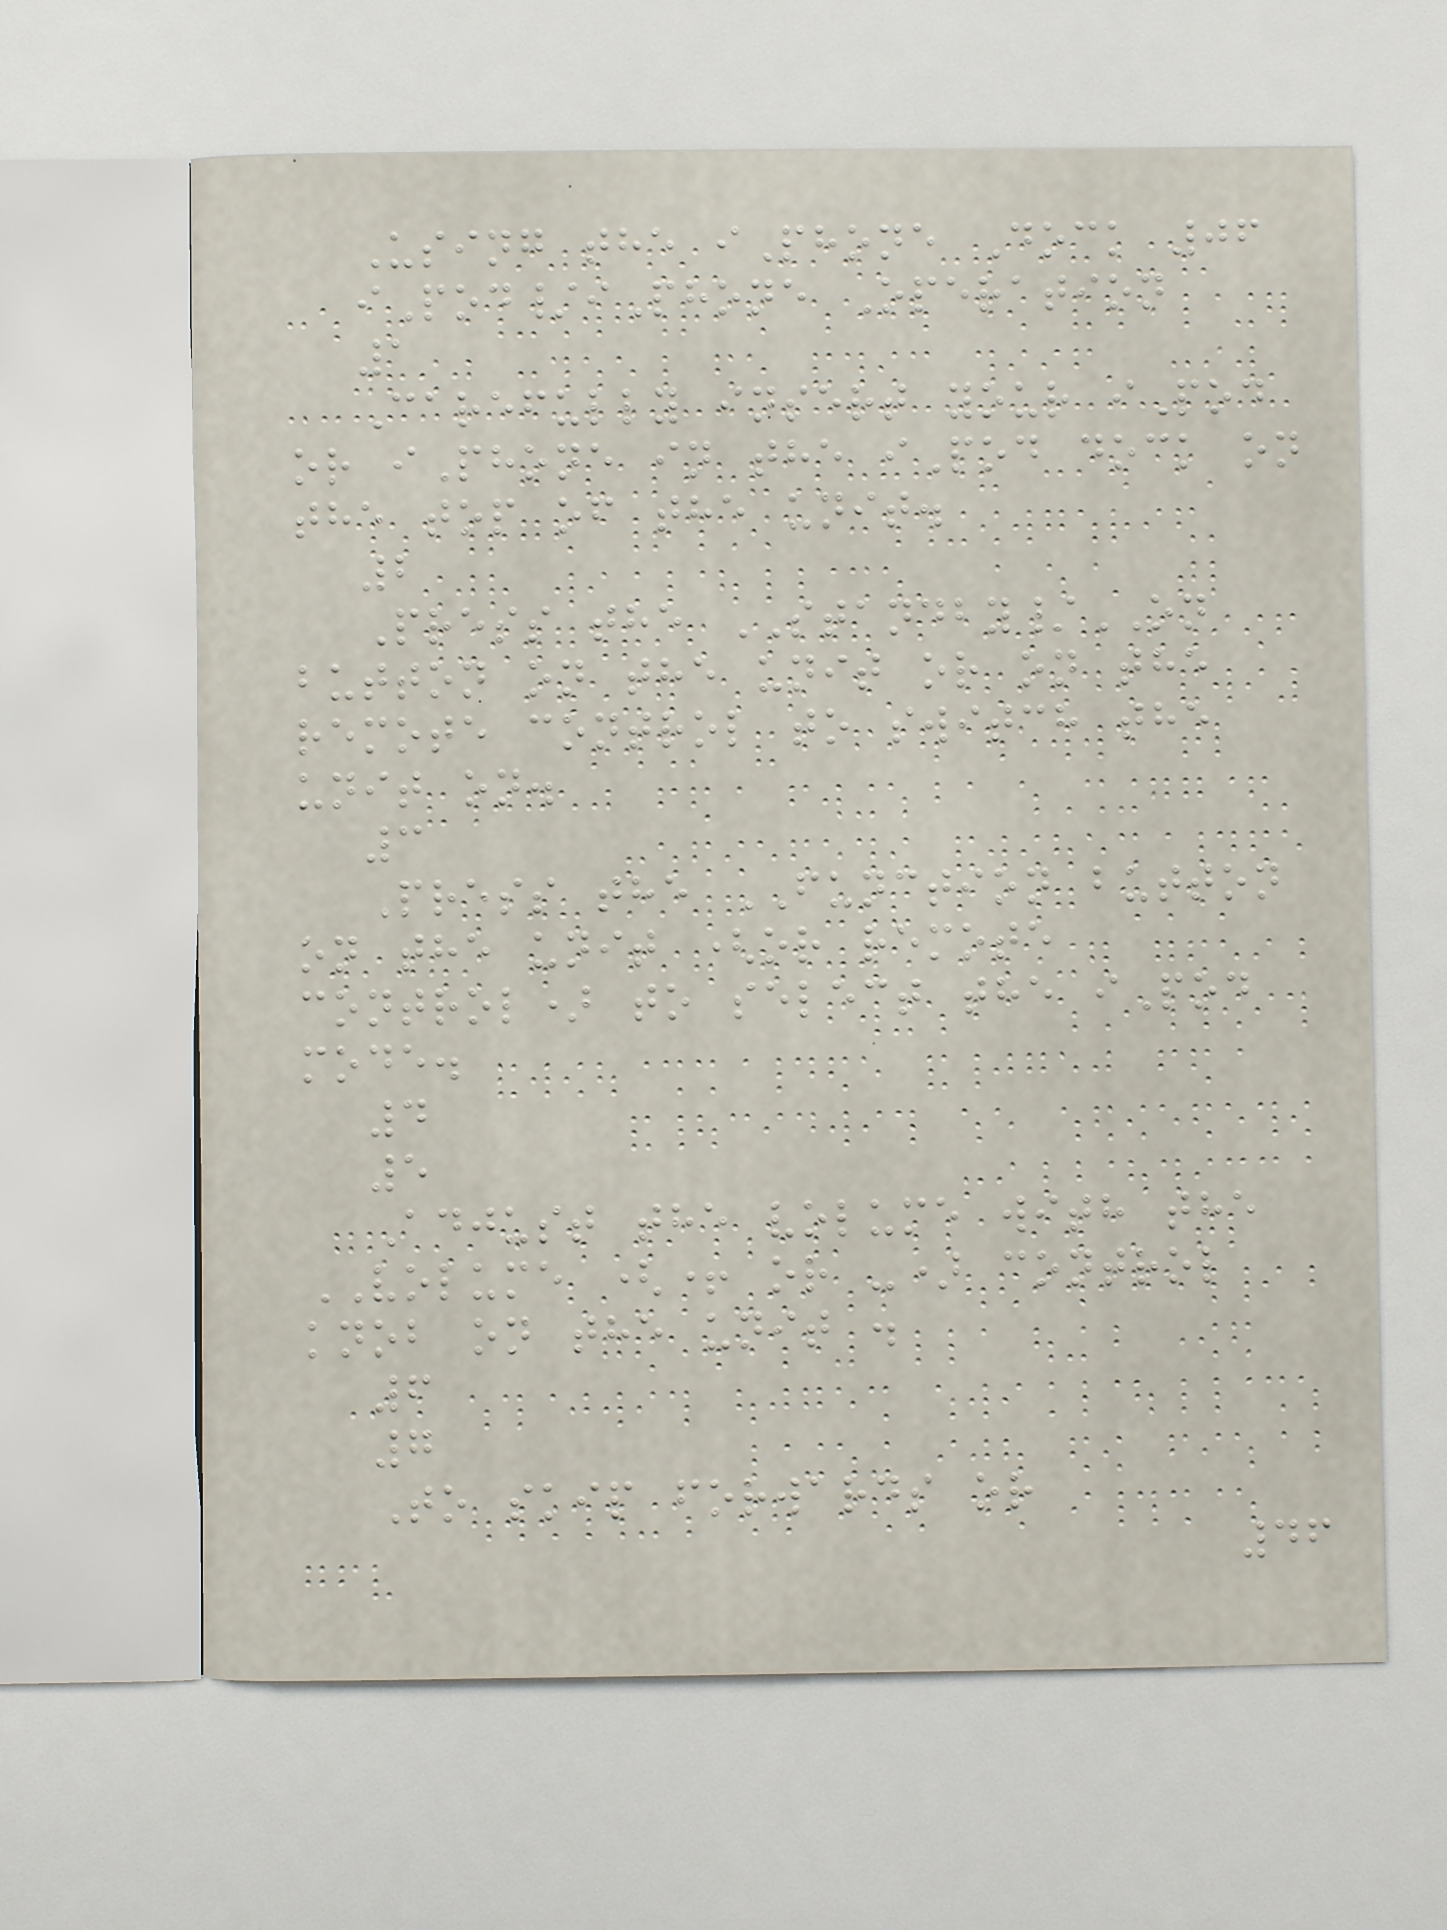Using the iPhone Dock 06
iPod/iPhone Operation
1
Carefully insert your iPod
or iPhone in the iPod dock on
the top of the unit.
2
Press the STANDBY/ON
button on the unit or on the
remote control to switch the
unit on.
3
Press the FUNCTION button
on the unit (or remote
control) to select the iPod
mode.
4
5
Adjust the volume with the
VOLUME (+ or -) control
knob on the unit .
6
7
To skip forwards or
46
